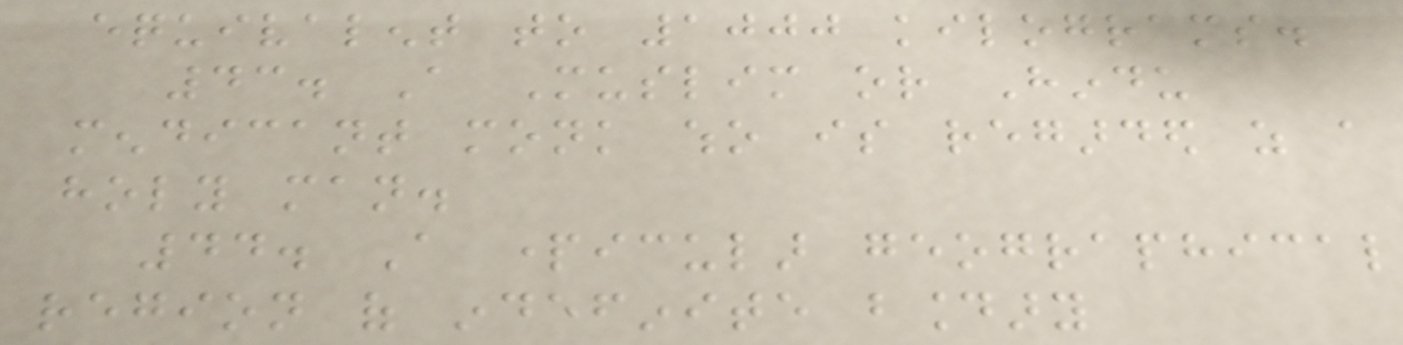equivalent to 1000 kilograms.
43. A Muslim or Hindu
mendicant monk who is regarded as a
holy man.
44. A particular geographical
region of indefinite boundary
